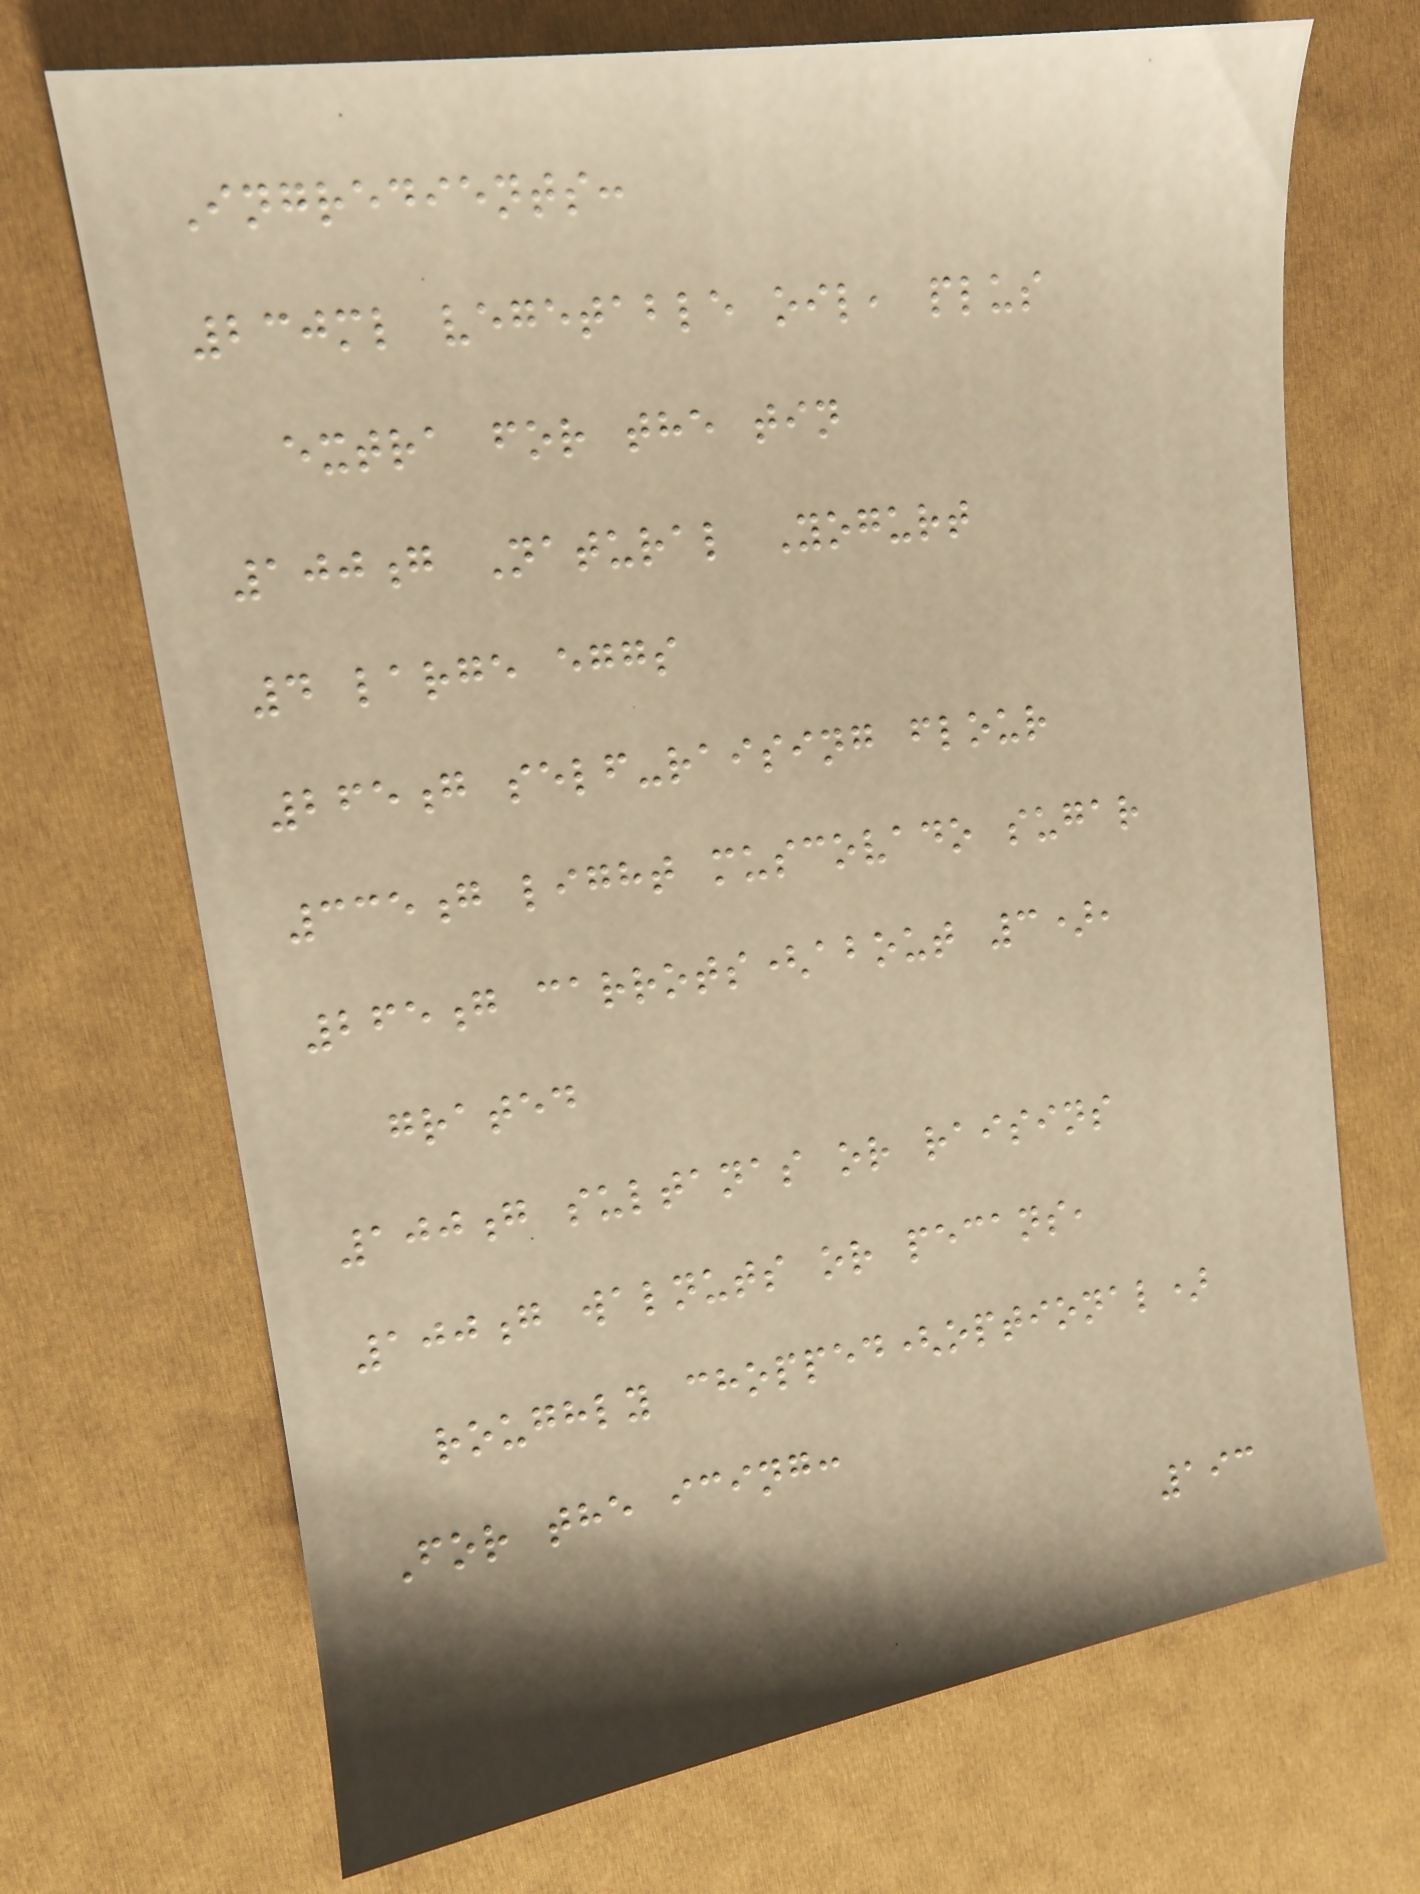Ingredients:
230ml vegetable oil, plus
extra for the tin
100g Natural Yogurt
4 large eggs
265g self-raising flour
335g light muscovado sugar
265g carrots(about 3),
grated
100g sultanas or raisins
100g walnuts or pecans,
roughly chopped(optional)
For the icing:
193
